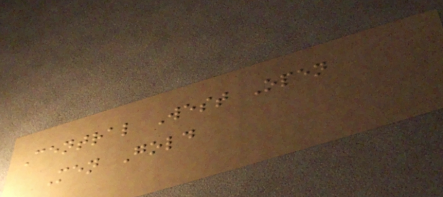Central West Open
Men Gold
